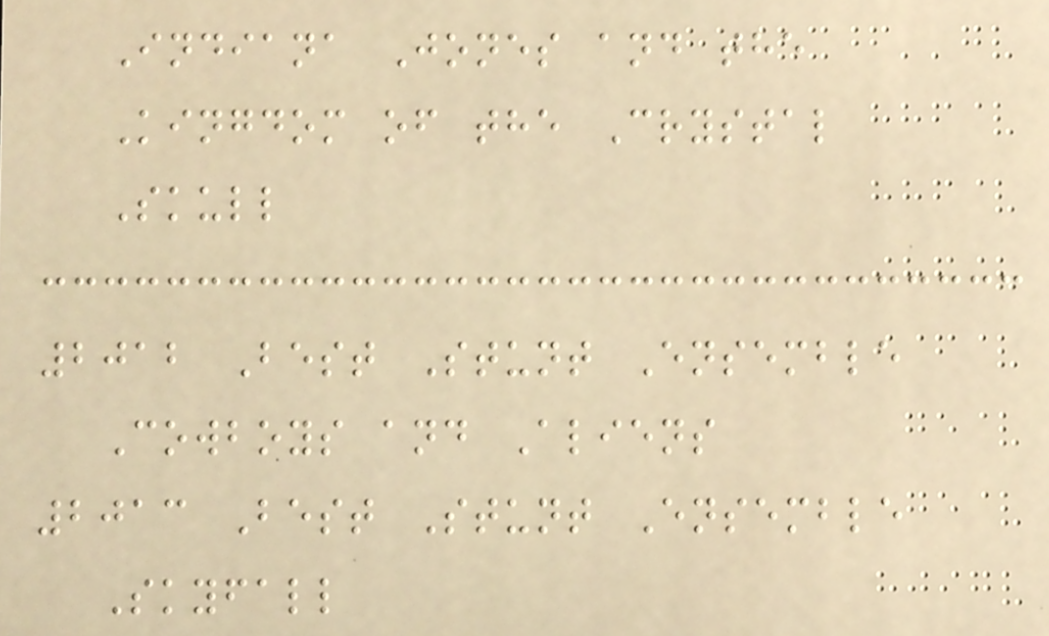Indiana Jones and the
Kingdom of the Crystal
Skull
2012 Best Stunt Ensemble
Cowboys and Aliens
2013 Best Stunt Ensemble
Skyfall
